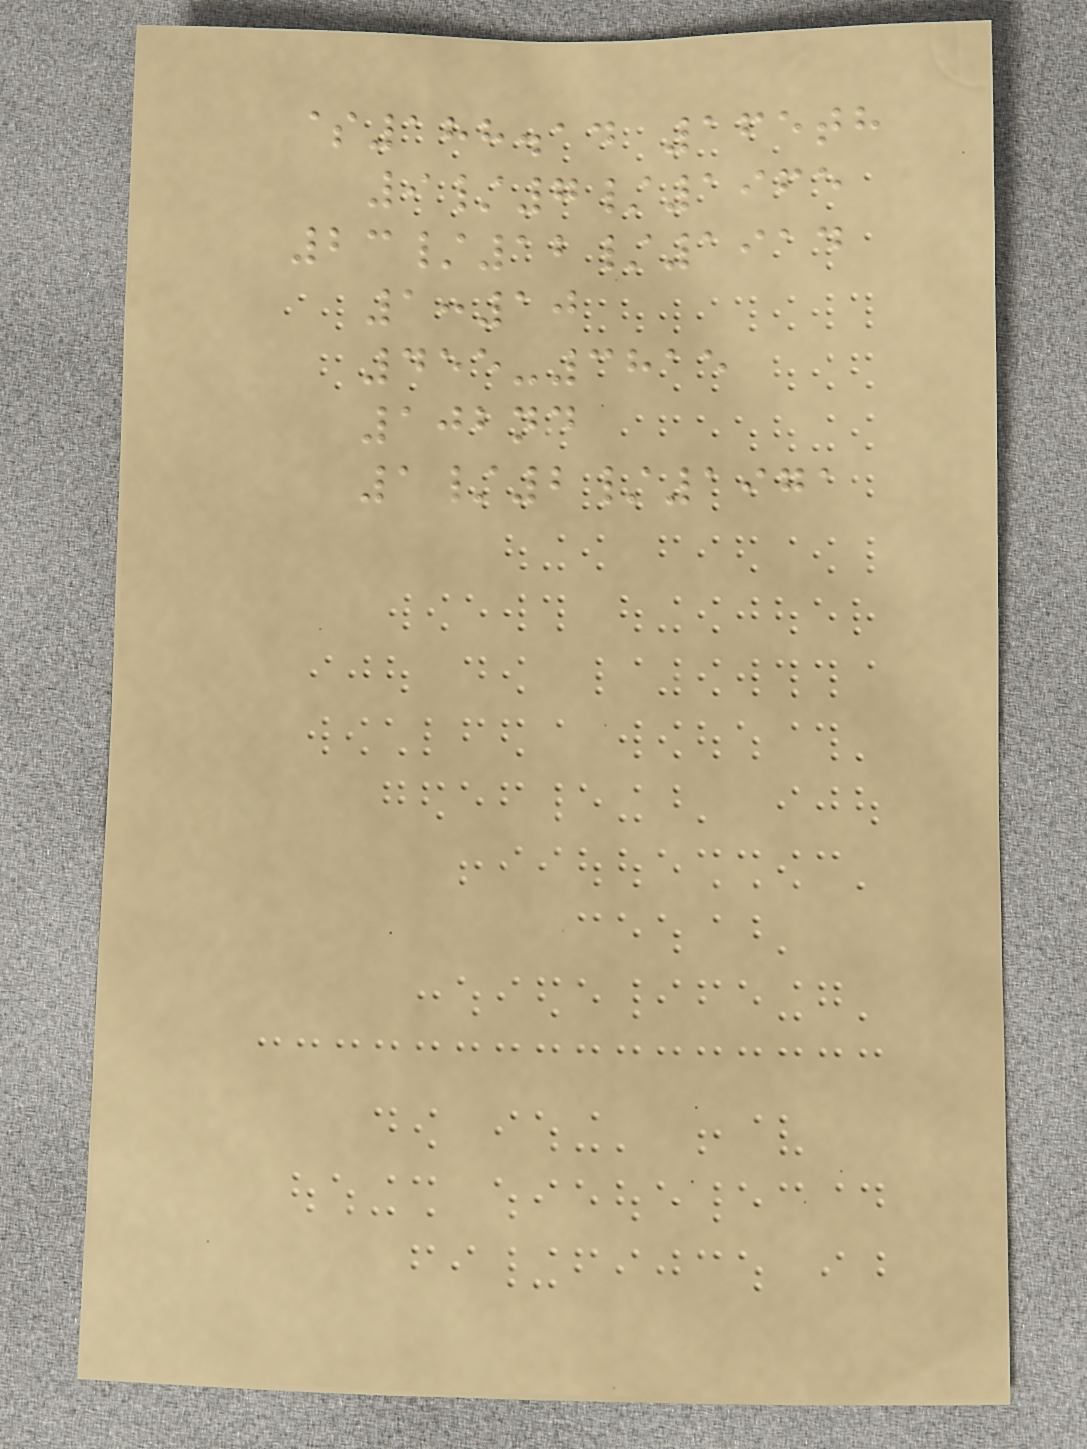$188.14 165th
9/7/1965
23/12/1914
1:10
455-3815
102nd
1/2/1971
